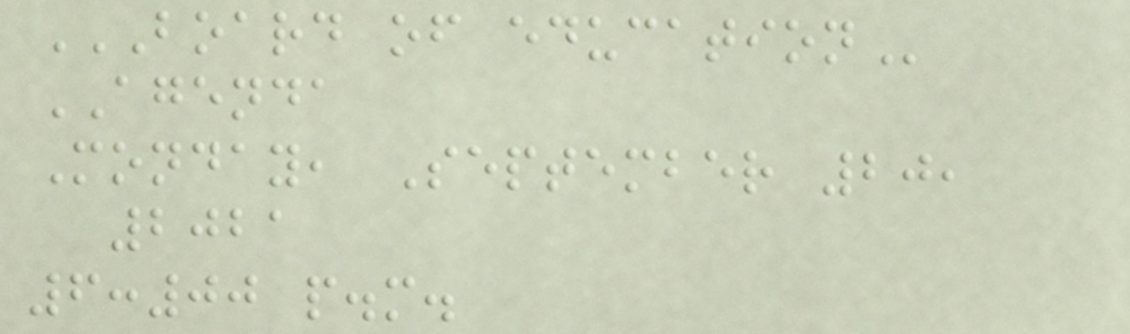BOARD OF EDUCATION
AGENDA
Monday, September 20,
2021
6:00 p.m.
